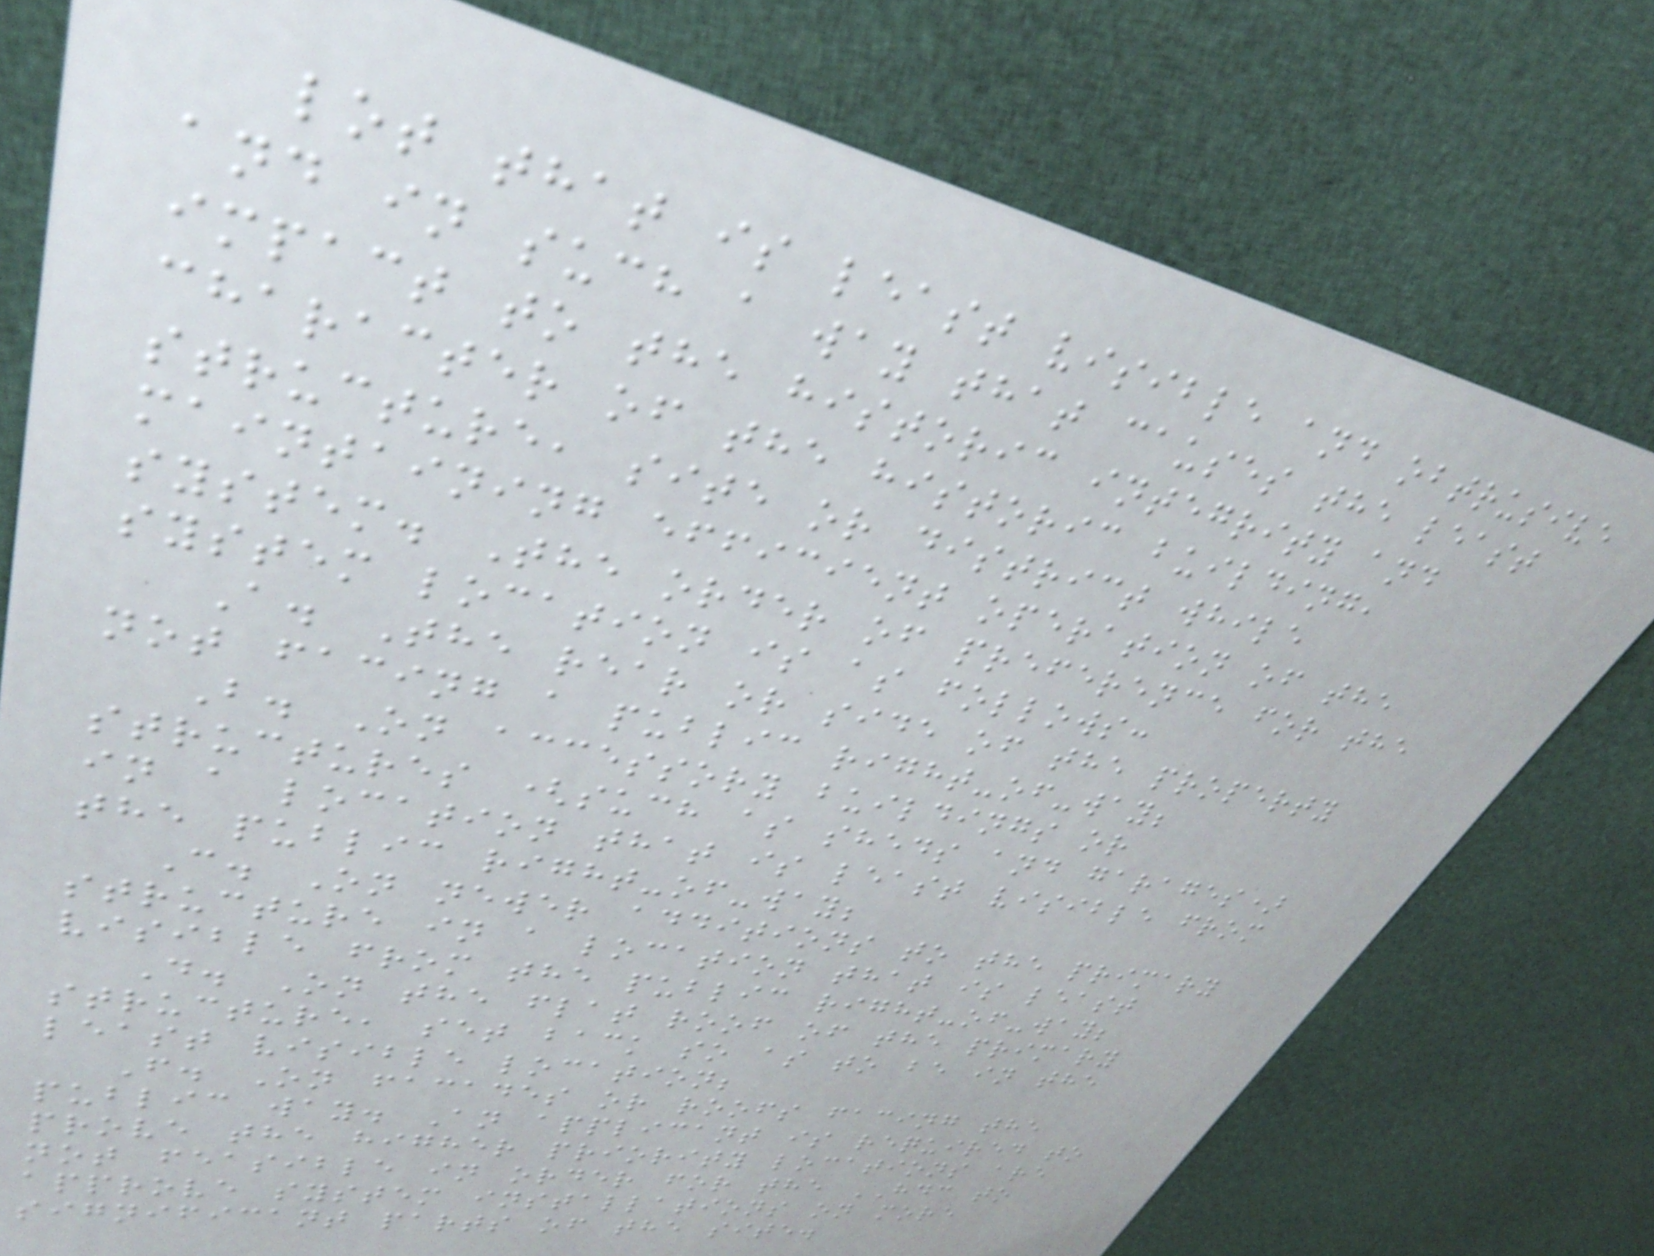lot that is least visible and obtrusive
and in such a way that causes the least
impact to the historic integrity and
character of the historic building,
structure, site or district while
maintaining efficient operation of the
system. The order of preference for the
system location is as follows:
A. The rear or side of the property
not facing a public right-of-way;
B. On accessory buildings or
structures (such as sheds and garages)
in a location that is least visible from
the public right-of-way;
C. On newer additions to the primary
structure in a location that is least
visible from the public right-of-way;
D. On the flat roof of the primary
structure, set back so as to be in the
least visible location;
F. On facades or roofs facing the
public way. An applicant is required to
prove the higher priority locations are
not feasible in order for the HDC to
approve system installations on more
significant parts of the site.
